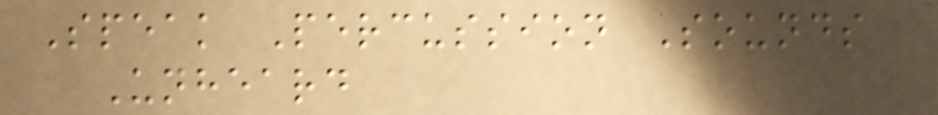Speak Percussion Sounds
Unheard
